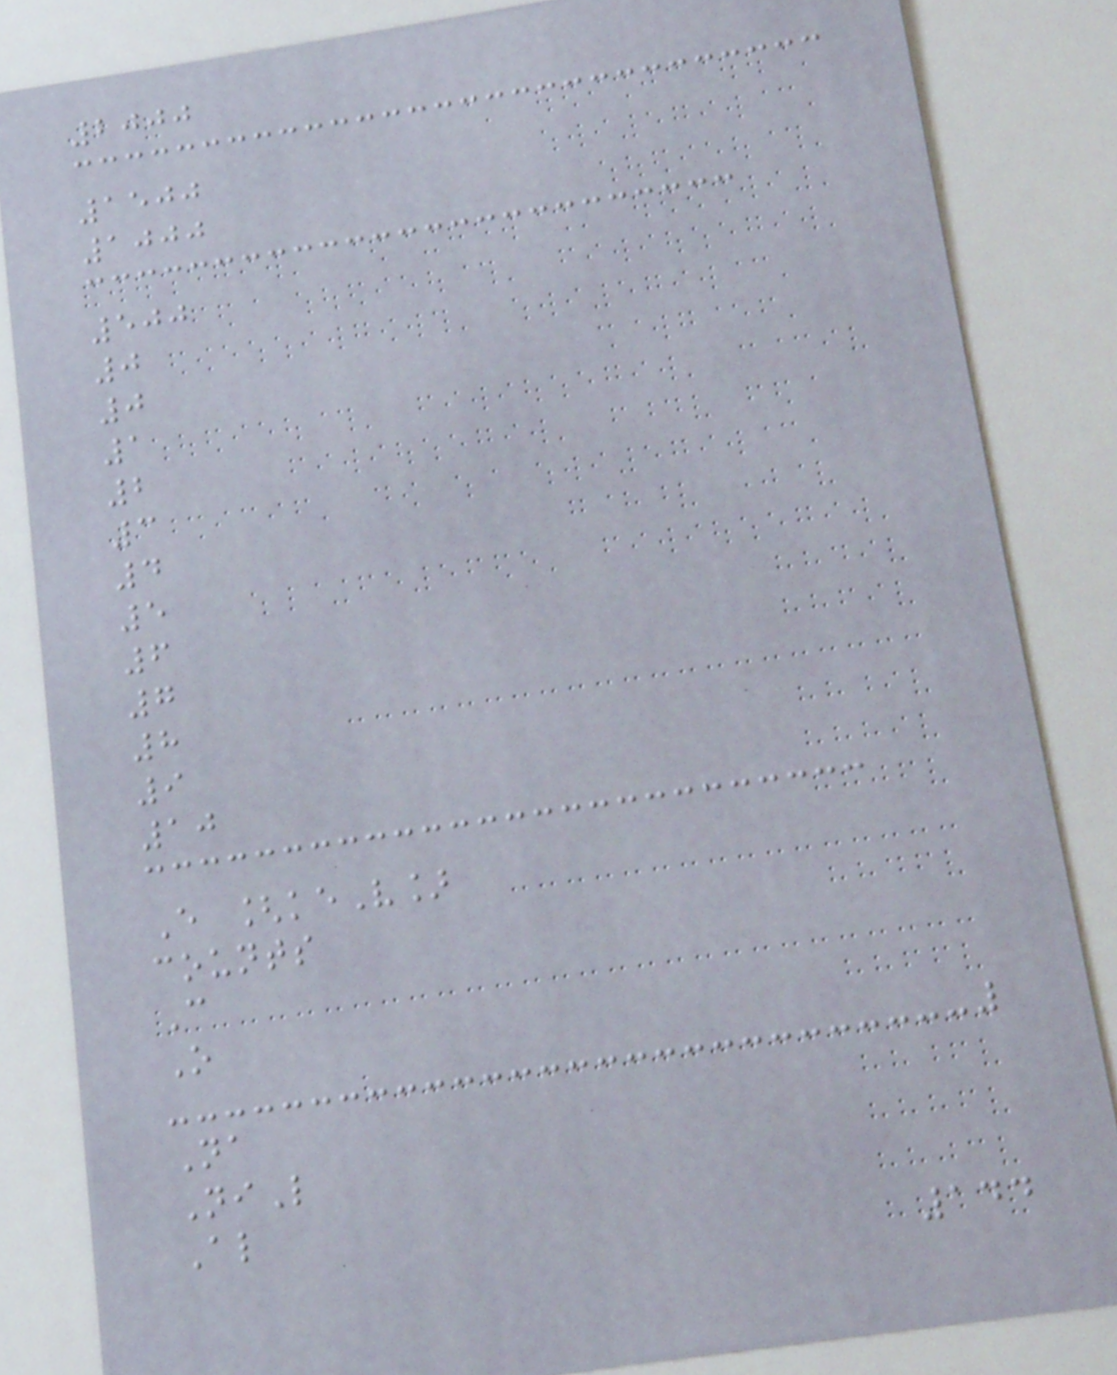2000
1500
1000
500
0
0
1
2
3
4
5
6
7
8
9
10
E [keV]
counts
C
O
Na
NiL
Al
144
